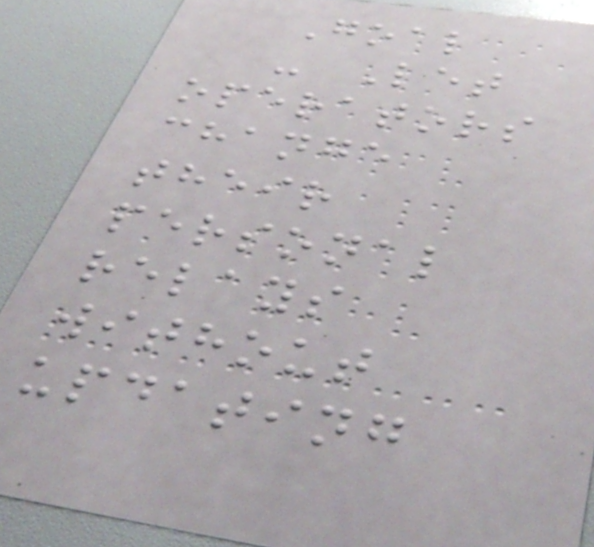Goal
- Let
operators
change
their
personal
relays
without
updating
